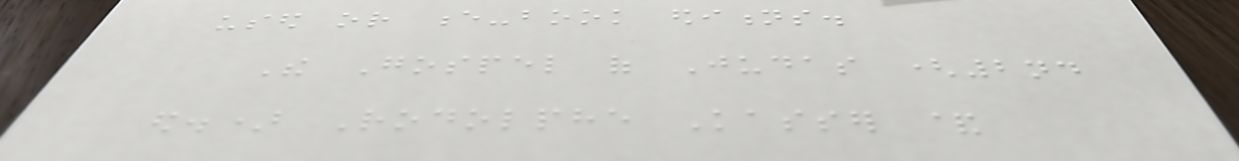used or e-book editions.
The Gospel of Judas (2nd
ed.) Rodolphe Kasser &
